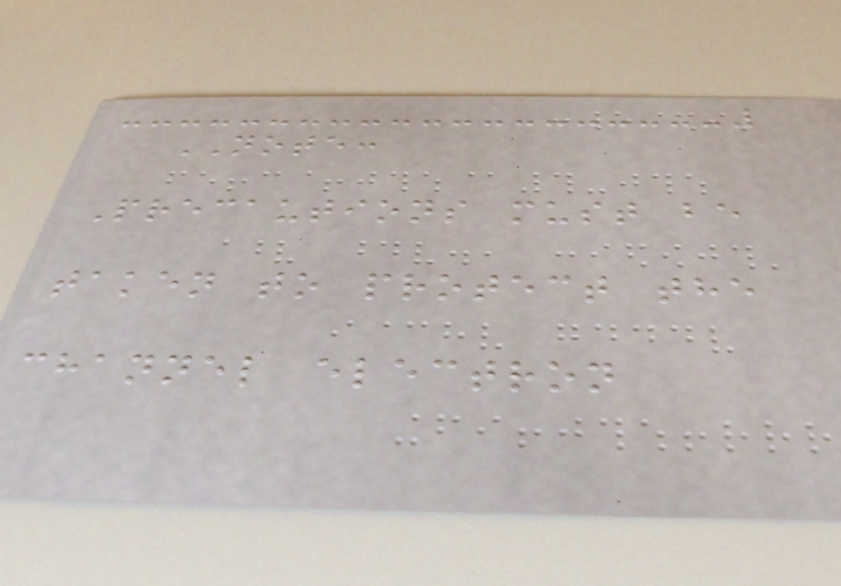NOTE:
Precautions must be
taken to protect the
channel electron
